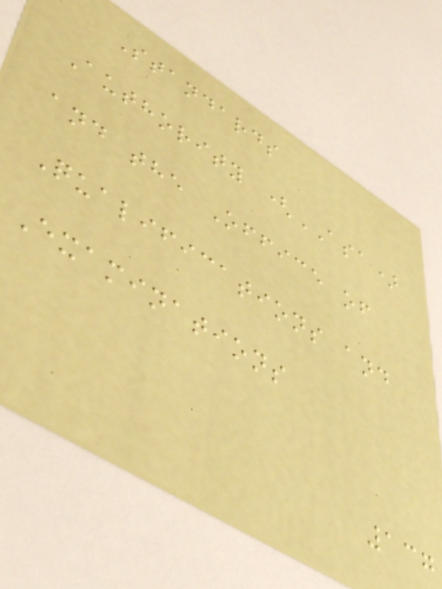Standards
Authority (ASA)
and the Office of
Qualifications and
Examinations
137
